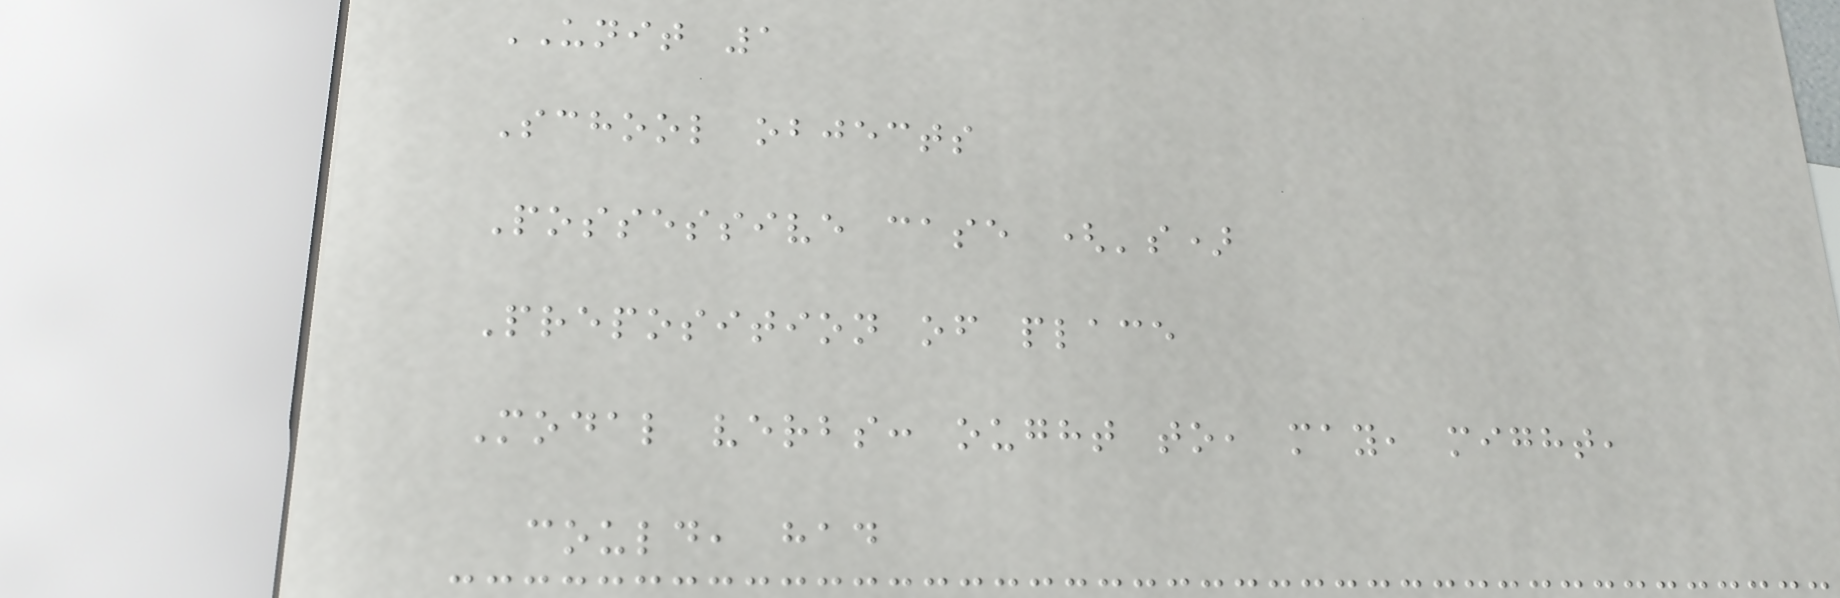UNIT 1
School objects
Possessive case ('s)
Preposition of place
Modal verbs: ought to, may, might,
could, had
